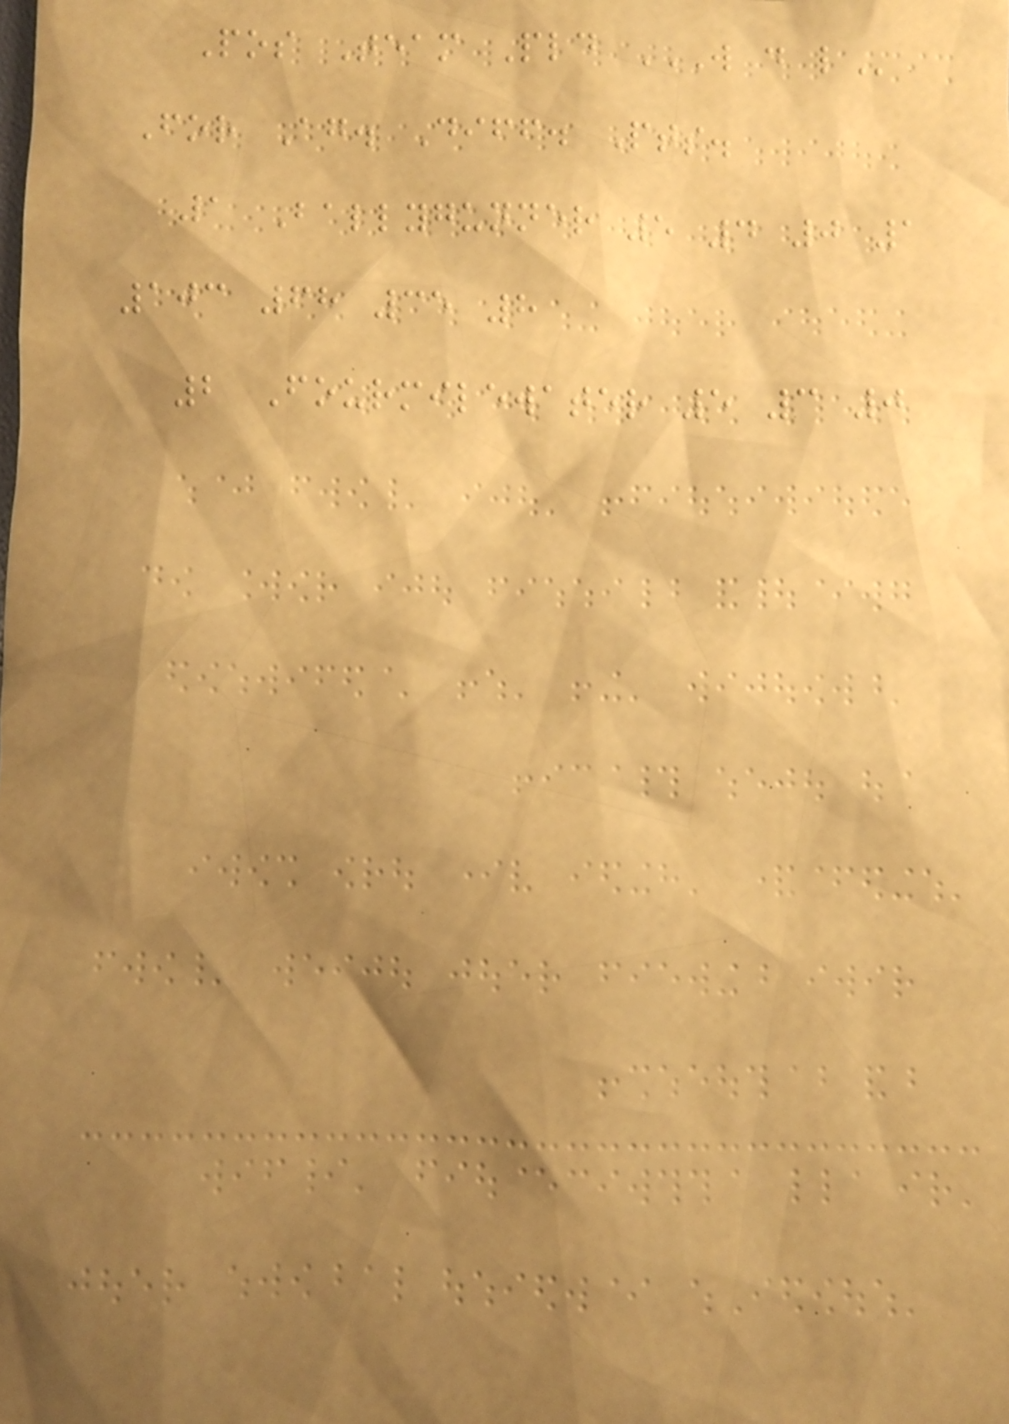Pos Team Pld W D L
For Ag. Diff. Pts.
1 Ballygunner 5 4 0 1
103 68 35 8
2 Fourmilewater 5 3 0
